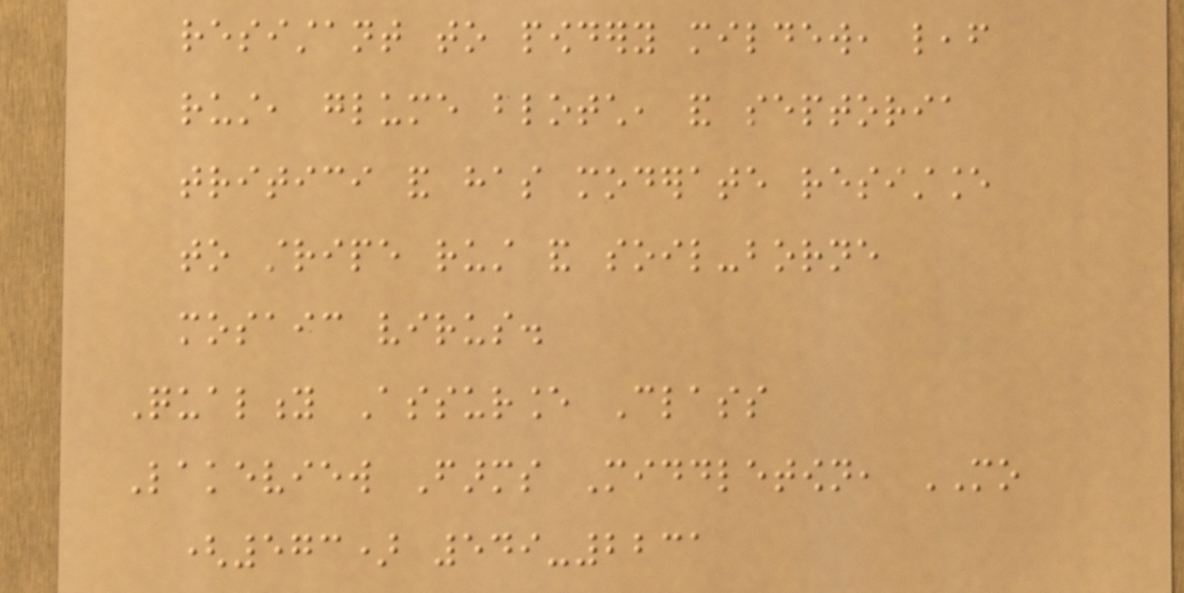resistant to powdery mildew, leaf
rust, glume blotch, and septoria
tritici and has moderate resistance
to stripe rust and soil-borne
mosaic virus.
Quality Assurance Class
Lakeview Farms Middletown, MO
(573) 549-2231
